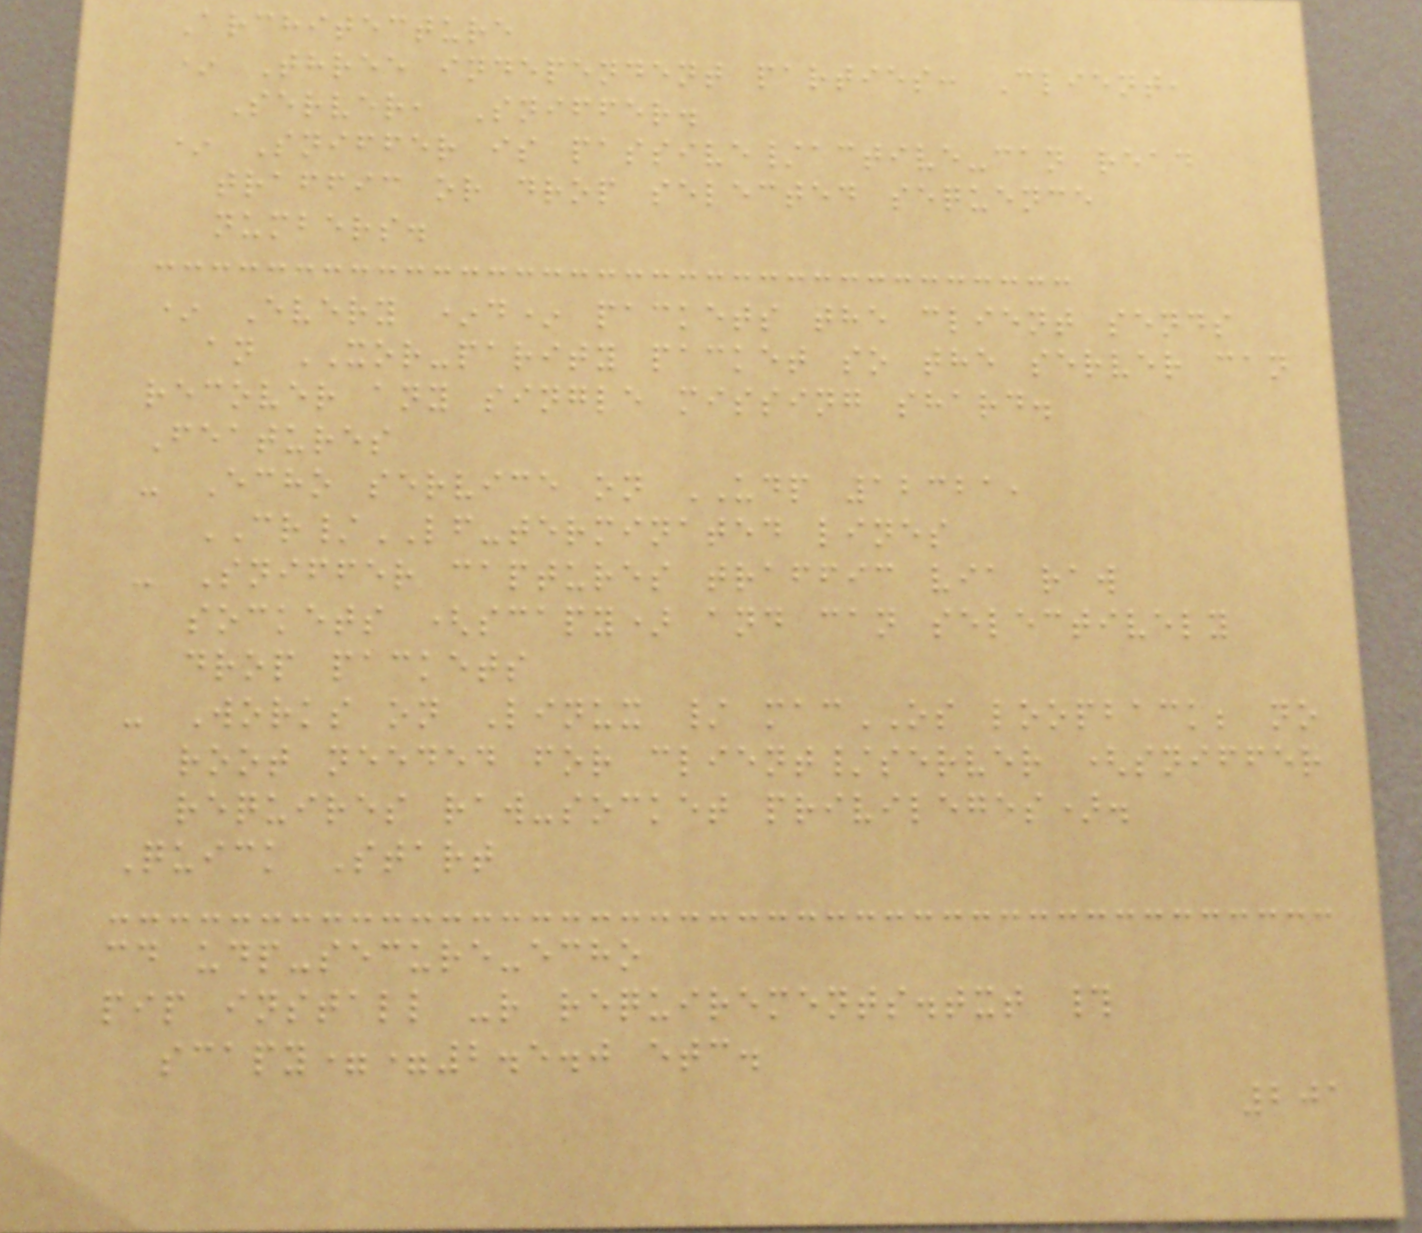Architecture
* Three independent parties: Client,
Server, Sniffer.
* Sniffer is passive/active-can read
traffic or drop selected sequence
numbers.
* Every *d* packets the client sends
an XOR-parity packet so the server can
recover any single missing shard.
Features
- Echo service on UDP 12321,
CR/LF-terminated lines
- Sniffer captures traffic via raw
sockets (scapy) and can selectively
drop packets
- Works on Linux / macOS loopback; no
root needed for client/server (sniffer
requires raw-socket privileges).
Quick Start
cd udp-secure-echo
pip install -r requirements.txt #
scapy==2.5.0 etc.
201
